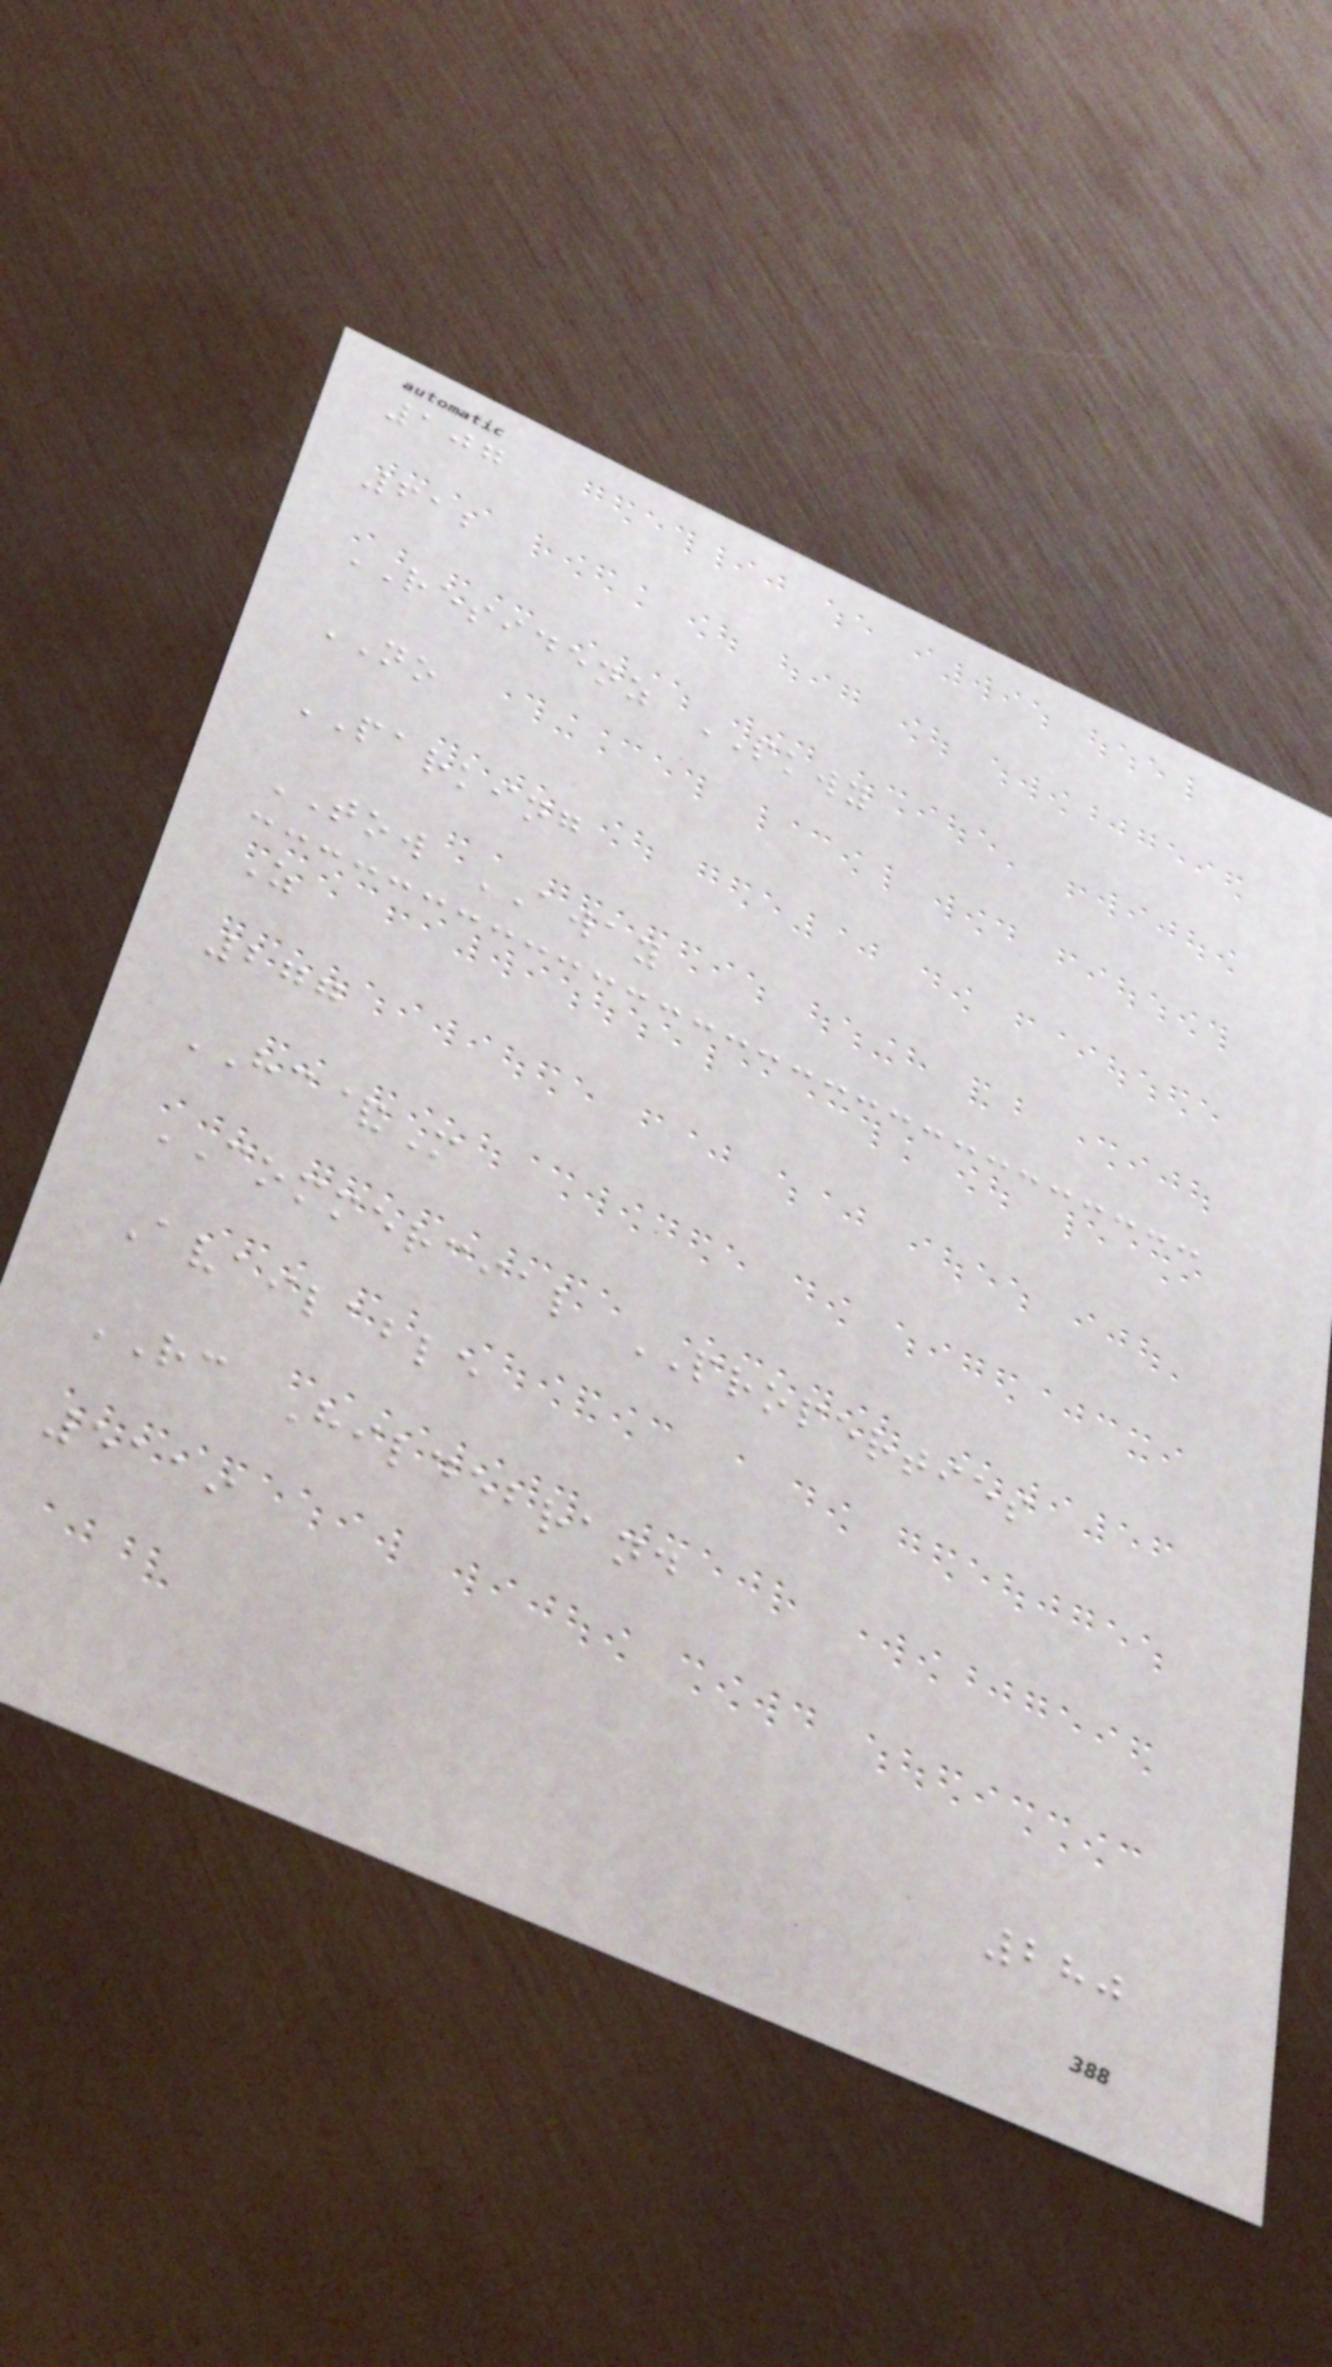107
612
RESIDENZ PKWY
NO
PARKING
TOW AWAY
Z
277
HC&M
COMMERCIAL PROPERTIES
Available
RC Hildebrand
5119
280
